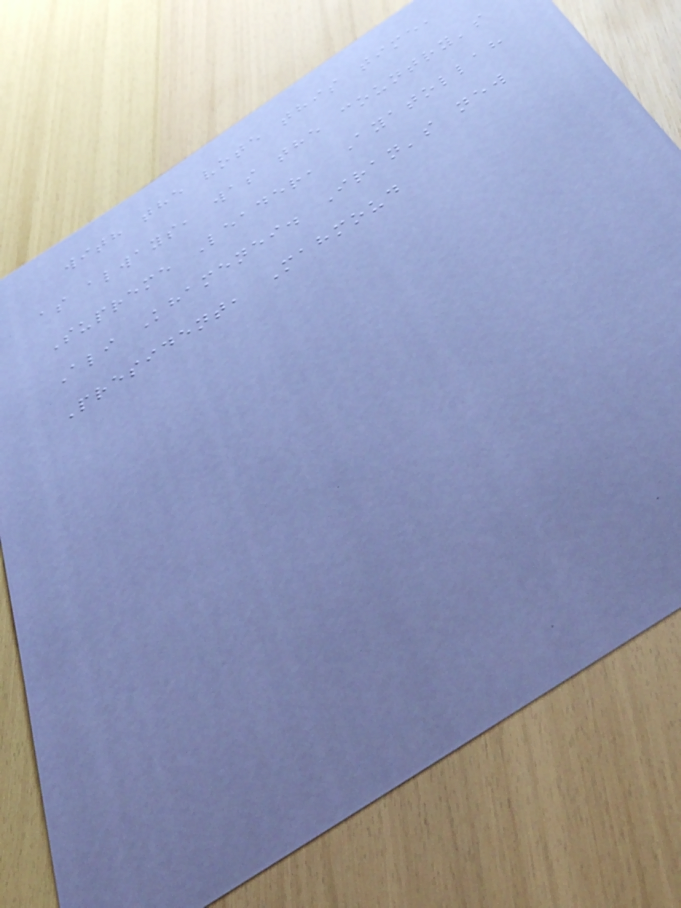with the vote this time,
as always, was the country's
Supreme Leader, Ayatollah
Ali Khamenei. Iran's new
President, Mahmoud
